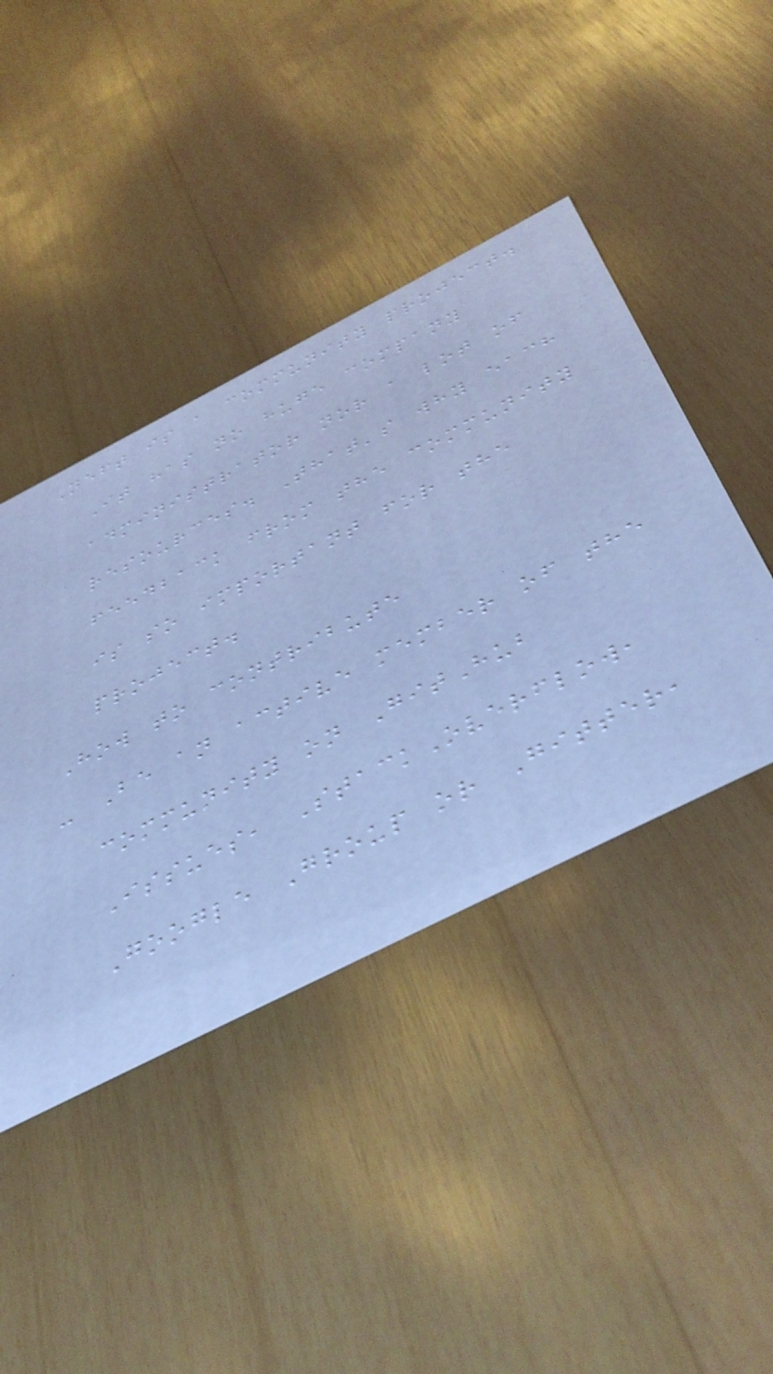Neft is a community project.
It has no huge company
administrator nor a lot of
resources. That's why each
feedback from the community
is so important for the
project.
How to contribute
- Be an active member of the
community on GitHub
Issues, StackOverflow,
Google Group or Gitter,
